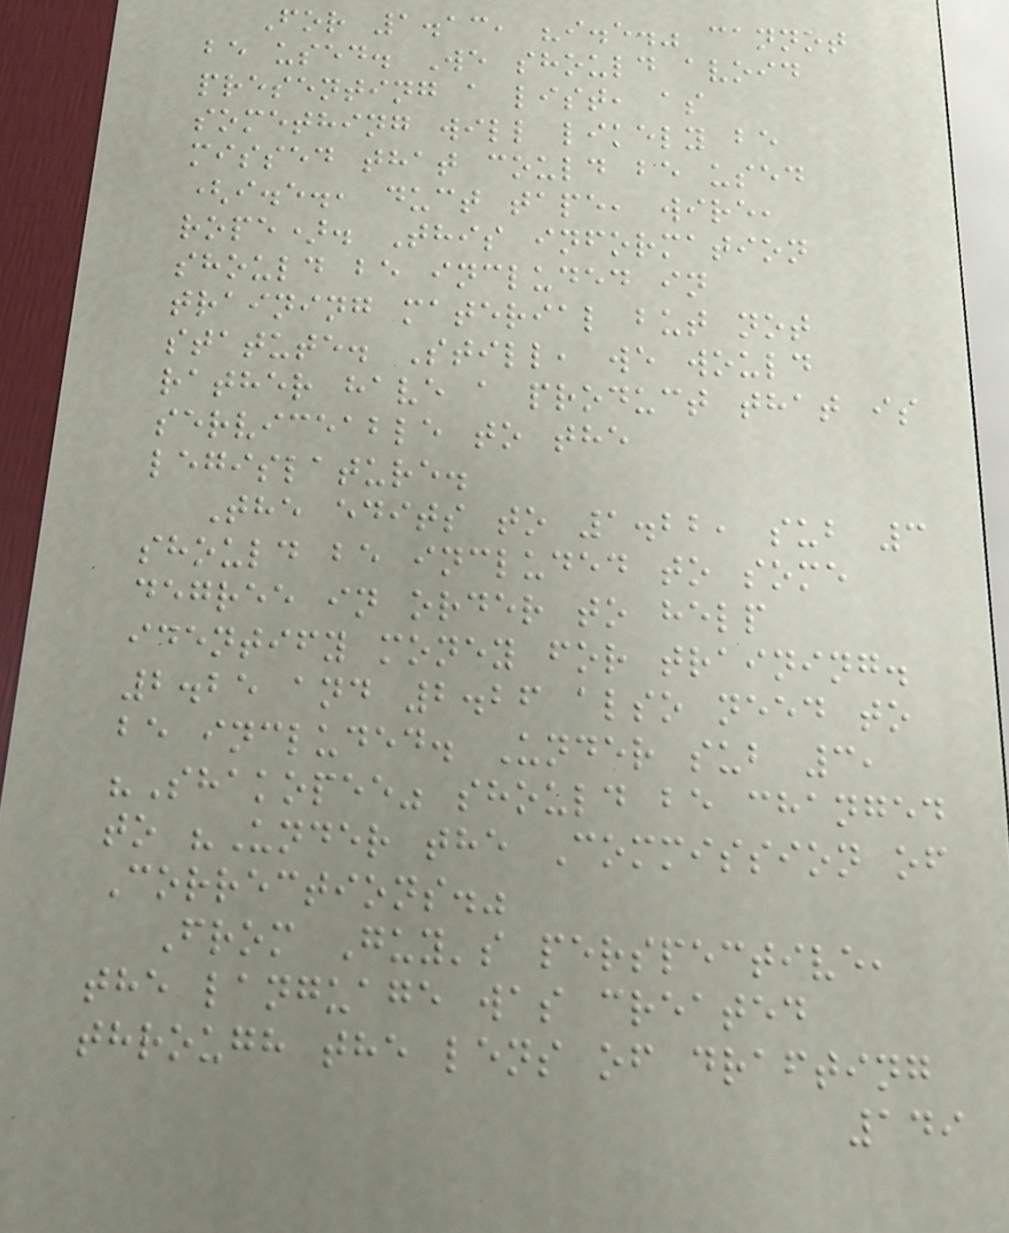For 1.13, "i.e." cannot
be used. We should avoid
presenting a list, as
something will likely be
missed that could be used
(i.e., duct tape, wire,
rope). This information
should be included in
training material but not
statute. Still, we would
rather have a product that is
serviceable to the
legislature.
The edits to 1.22, sub 3
should be included to some
degree in order to help
identify money for training.
2.25 and 2.26 also need to
be included. Under sub 3,
"Shakopee" should be changed
to "Under the Commission of
Corrections."
From Guy's perspective,
the language was created
through the lens of drafting
149
